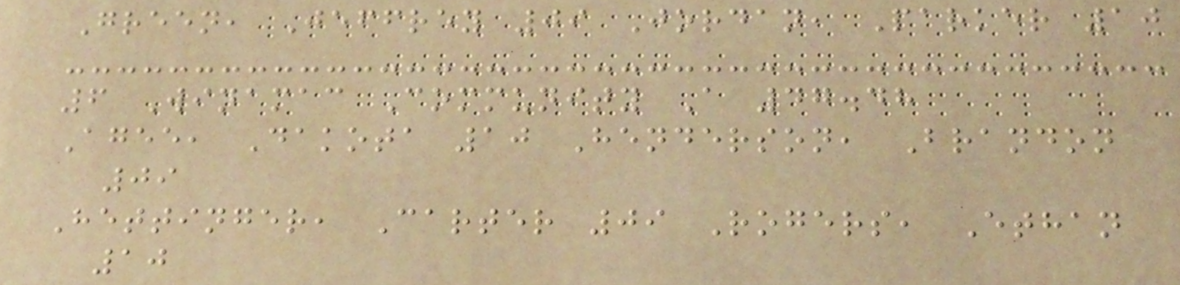Green, Jeffrey 09 Jordan, Parker 10
6 Winamac Community A 47.48
Agee, Dakota 10 Henderson, Brandon
09
Hettinger, Carter 09 Rogers, Ethan
10
